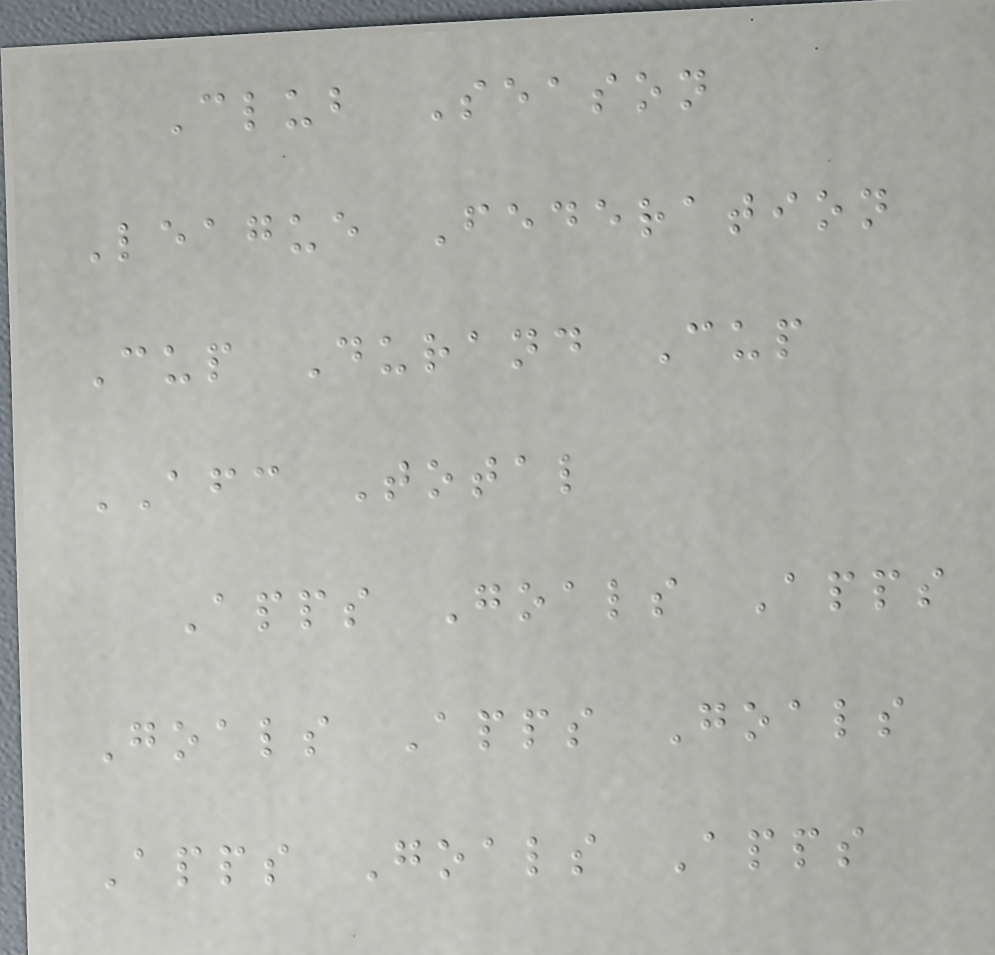Club Season
League Federation
Cup Durand Cup
AFC Total
Apps Goals Apps
Goals Apps Goals
Apps Goals Apps
